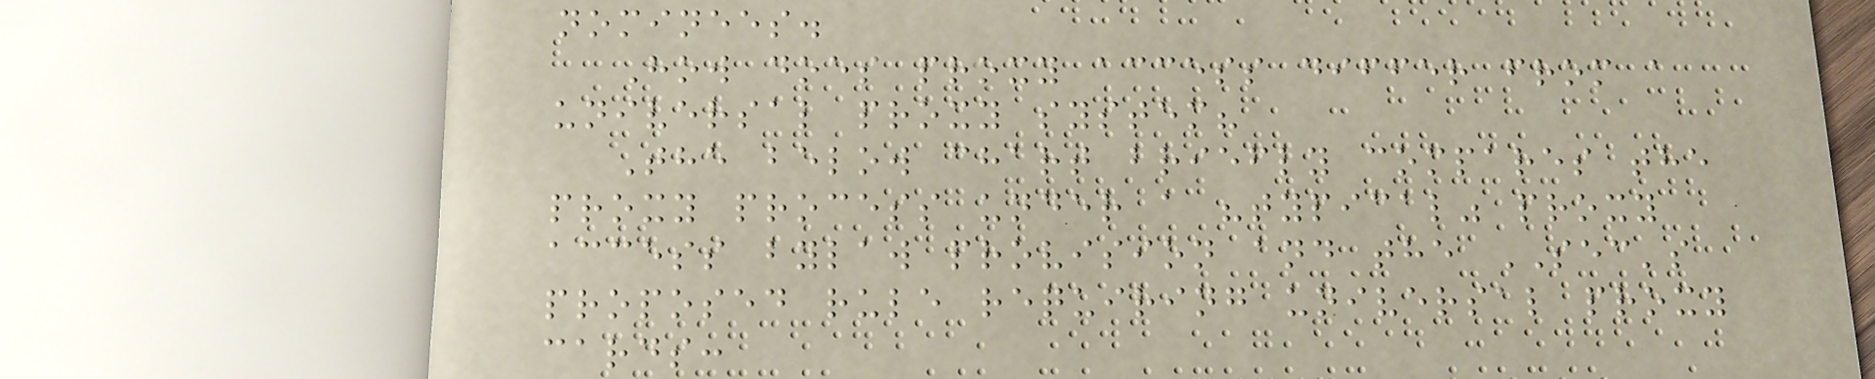nominees.
How does proxy access differ from a
universal proxy system?
The below chart briefly compares the
proxy process under a "typical" proxy
access bylaw provision and the SEC's
proposed rule requiring universal proxy
cards:
